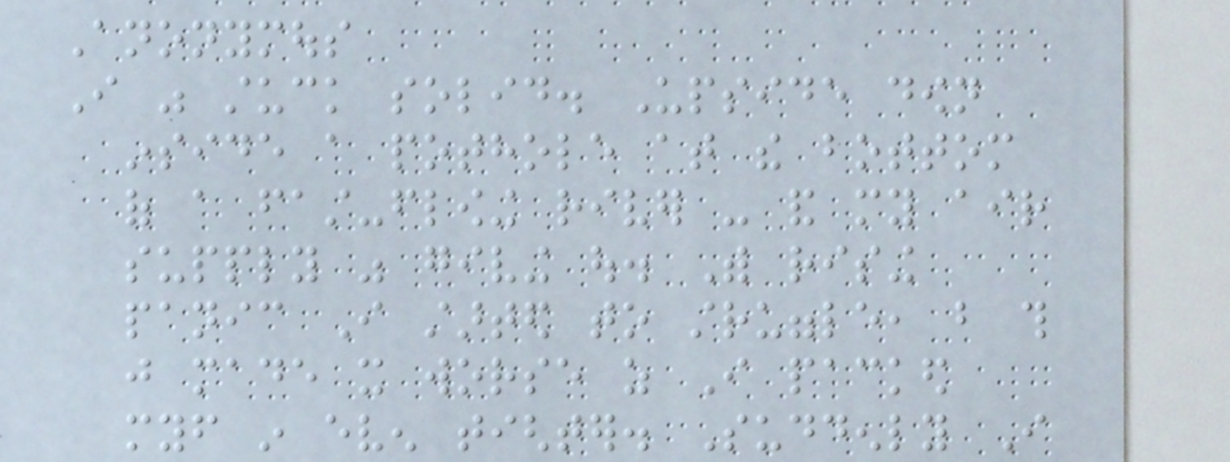Anonymous
I was stuck solid. Upside down
inside a pothole at the bottom
of a fast-flowing river - and my air
supply was giving out. With rising
panic I started to struggle, but this
just made it worse as I packed
myself in even tighter. Suddenly I
